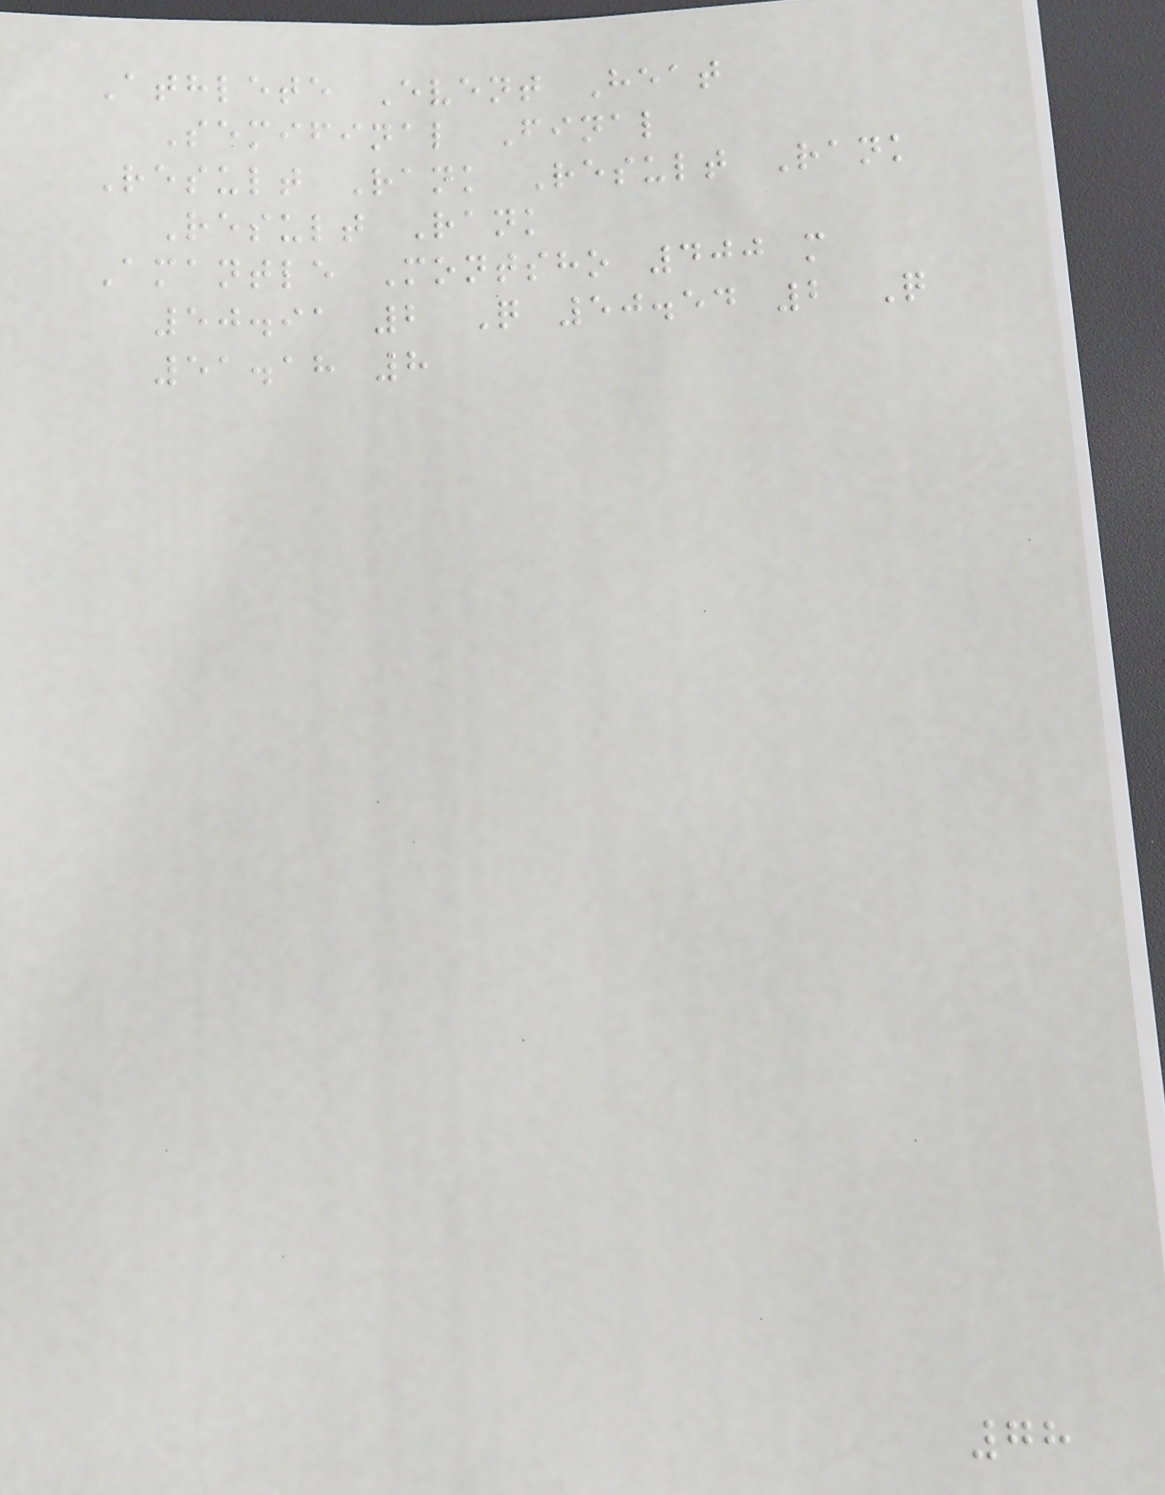Athlete Event Heat
Semifinal Final
Result Rank Result Rank
Result Rank
Amantle Montsho 400 m
50.91 2 Q 50.54 2 Q
51.18 8
78
